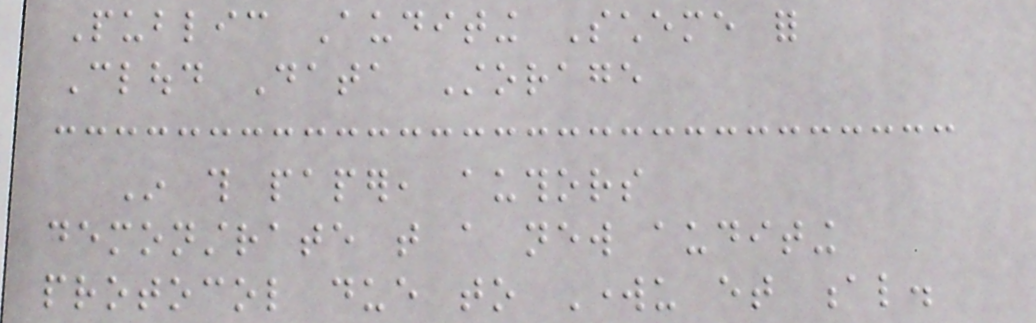Public Auditing Scheme for
Cloud Data Storage
In this paper, authors
demonstrate that a new auditing
protocol due to Worku et al.
